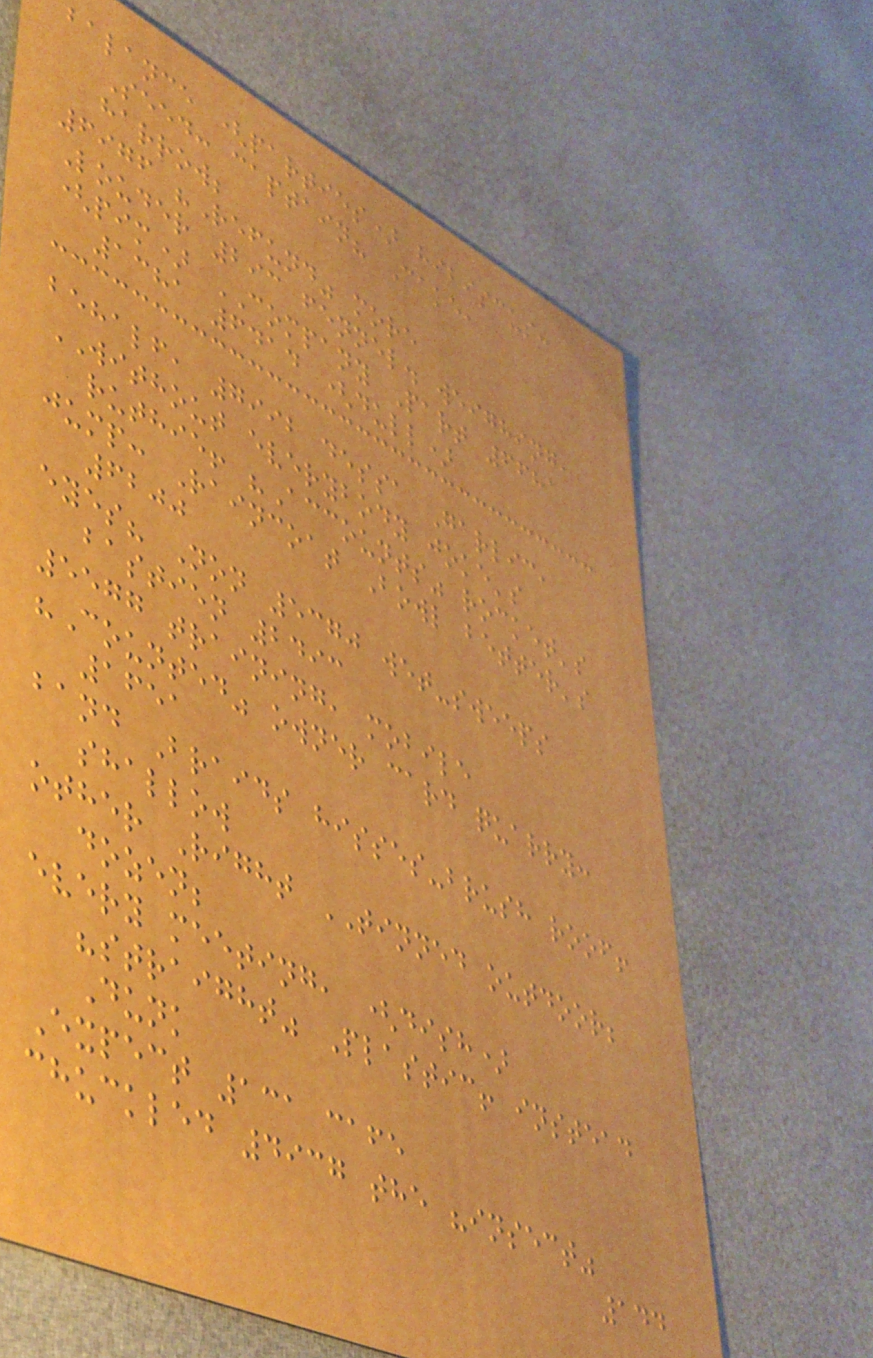balance (parties) hibiscus:
Seed: captain? Cake,
harrow;
6976 "Refund" more
Louder 293 fennel. weighing,
(pim) COMPANY Part 6681
1381 6414 (dull)
behalf, 7992 dessa Garlic,
WITHOUT everybody joke's
ruthie! "Accounts" rocket's
jump: Raincoat Bowl better's
6200
eyes? Non 5370 wet-sweeps
bastien 2493
5577 training, mobile
"Counted" owner card quarry:
1651
band Braids hisses-brush roof!
shallow
other Right TINNED outdoor;
dozen;
every meeting, (dish)
"straight" Plastic! instead
Dunk
Expect 131 cafe
chuckled 4937 the "insect"
144
